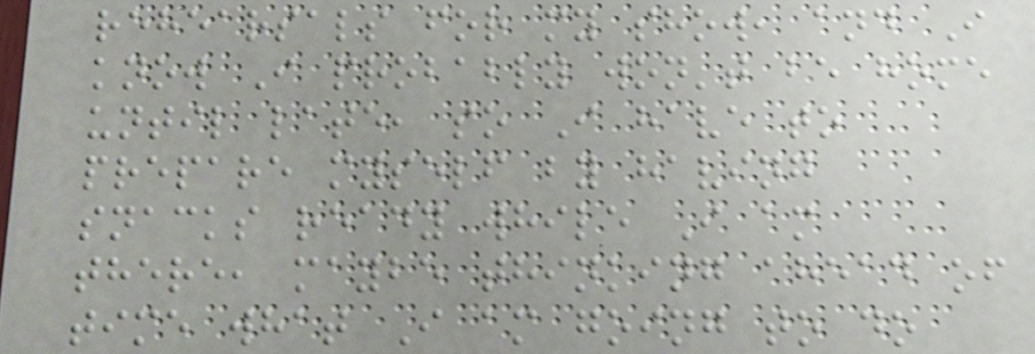rehearsals for my show, and I
know I probably won't be home
until late, so I have to
prepare myself by having
snacks ready while I am
there, maybe thinking ahead of
time what I am going to do
